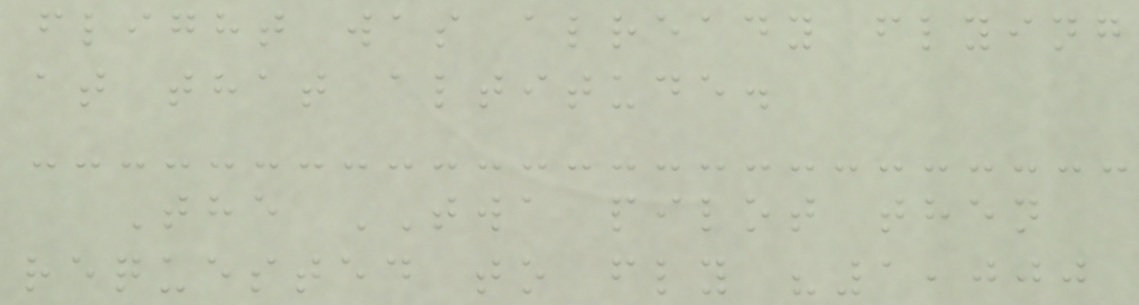flight was already flying
at that altitude.
The TWA pilot then
requested to fly "1,000
